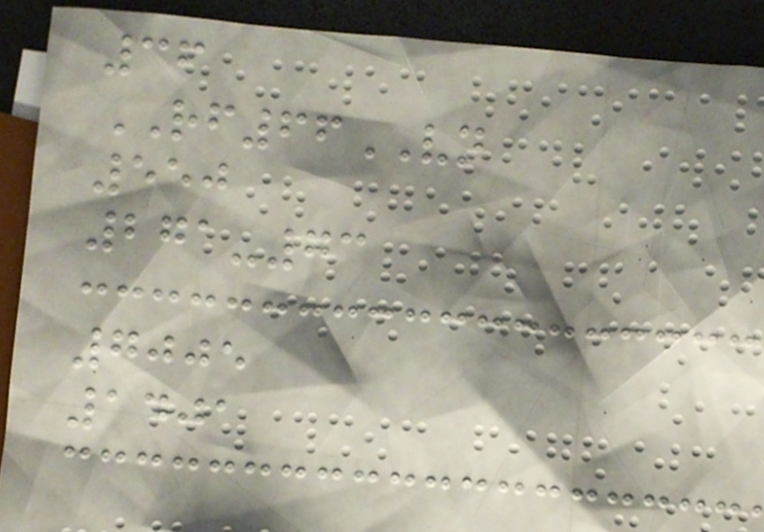36
RF66VN
550
271-73
7005
1401
